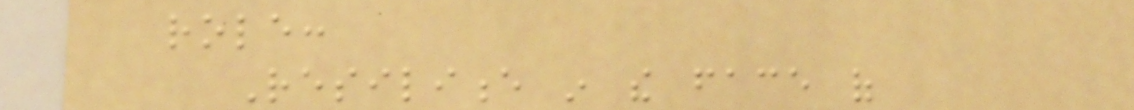role:
Resilience in the face of
